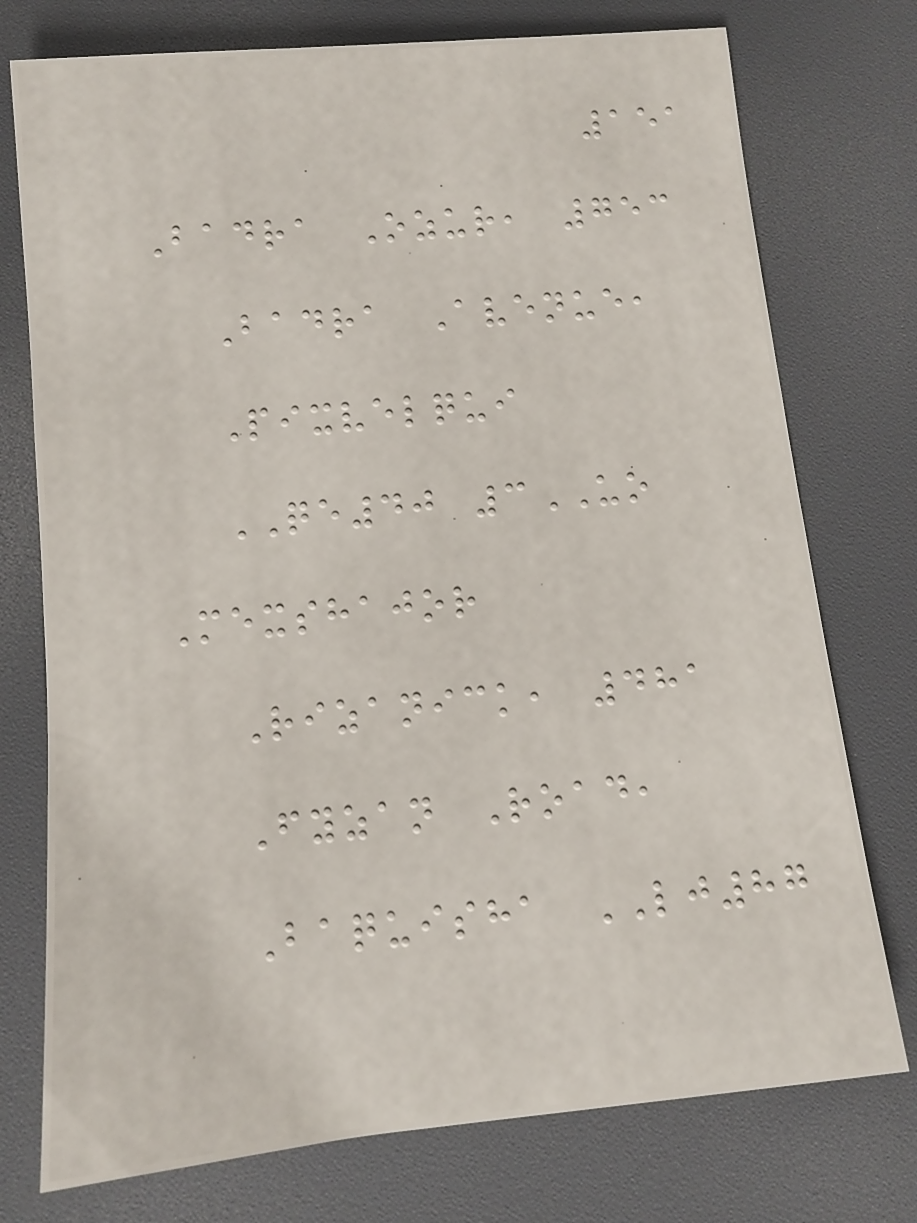151
Badra Ozur, 753
Badra Avenue,
Pixvelqui
QE40 3UO
Mexshajor
Rizanick, 481
Fyzan Road,
Baquisha LJ87
